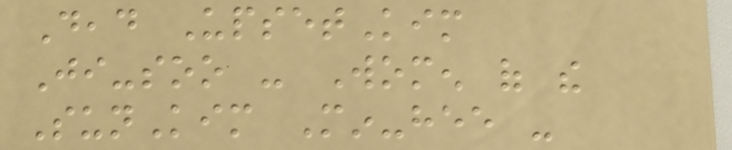Dead UpsetKim
Ji-soo - Women of the
SunKim Min-hee -
